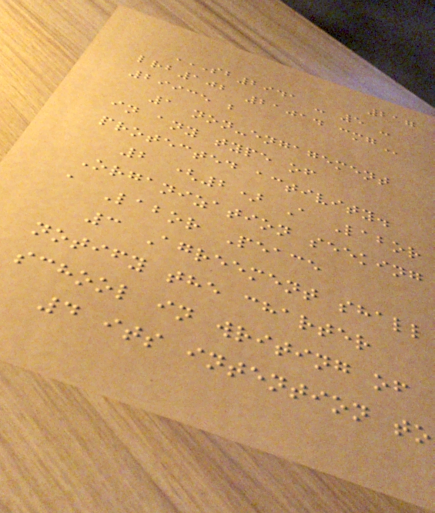217
SB2941 - 5 -
LRB102 21014 CMG
29935 b
1 non-engagement
in any type of
protected activity.
2 (2) A Labor
Organization seeking
a Labor Peace
3 Agreement shall
notify the charter
school in writing of
4 its intention to
